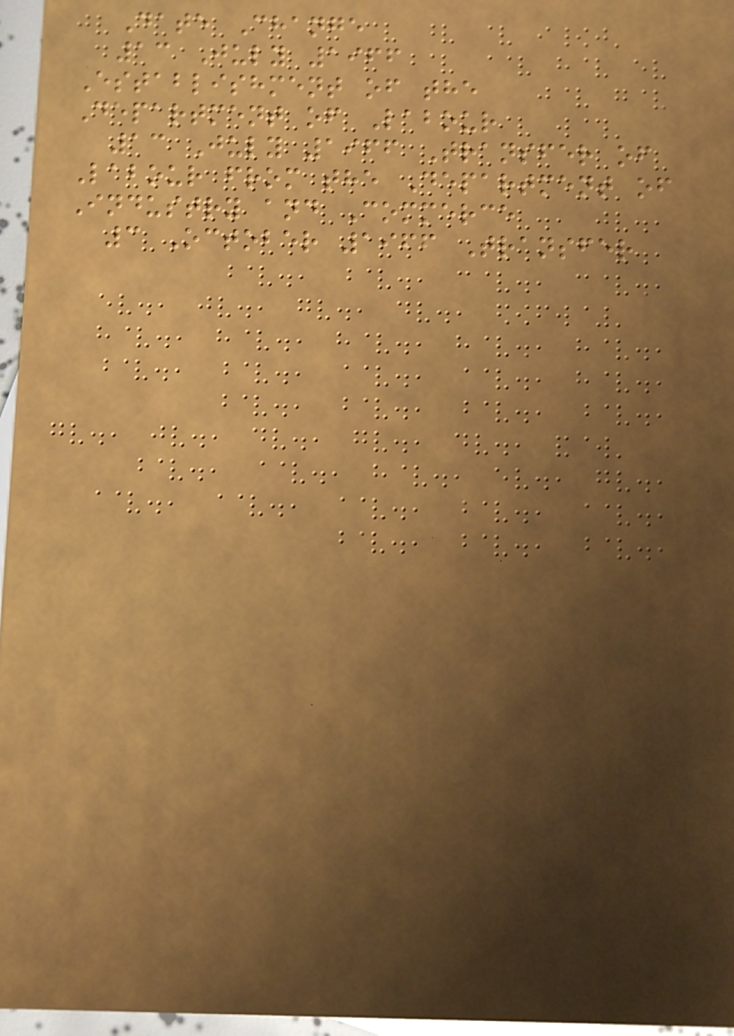Date Change
13 July 1966
Establishment of the
Department of Labour
13 July 1966 Transfer of
Labour from the Department of
Industry and Commerce
3 October 1966 Transfer
